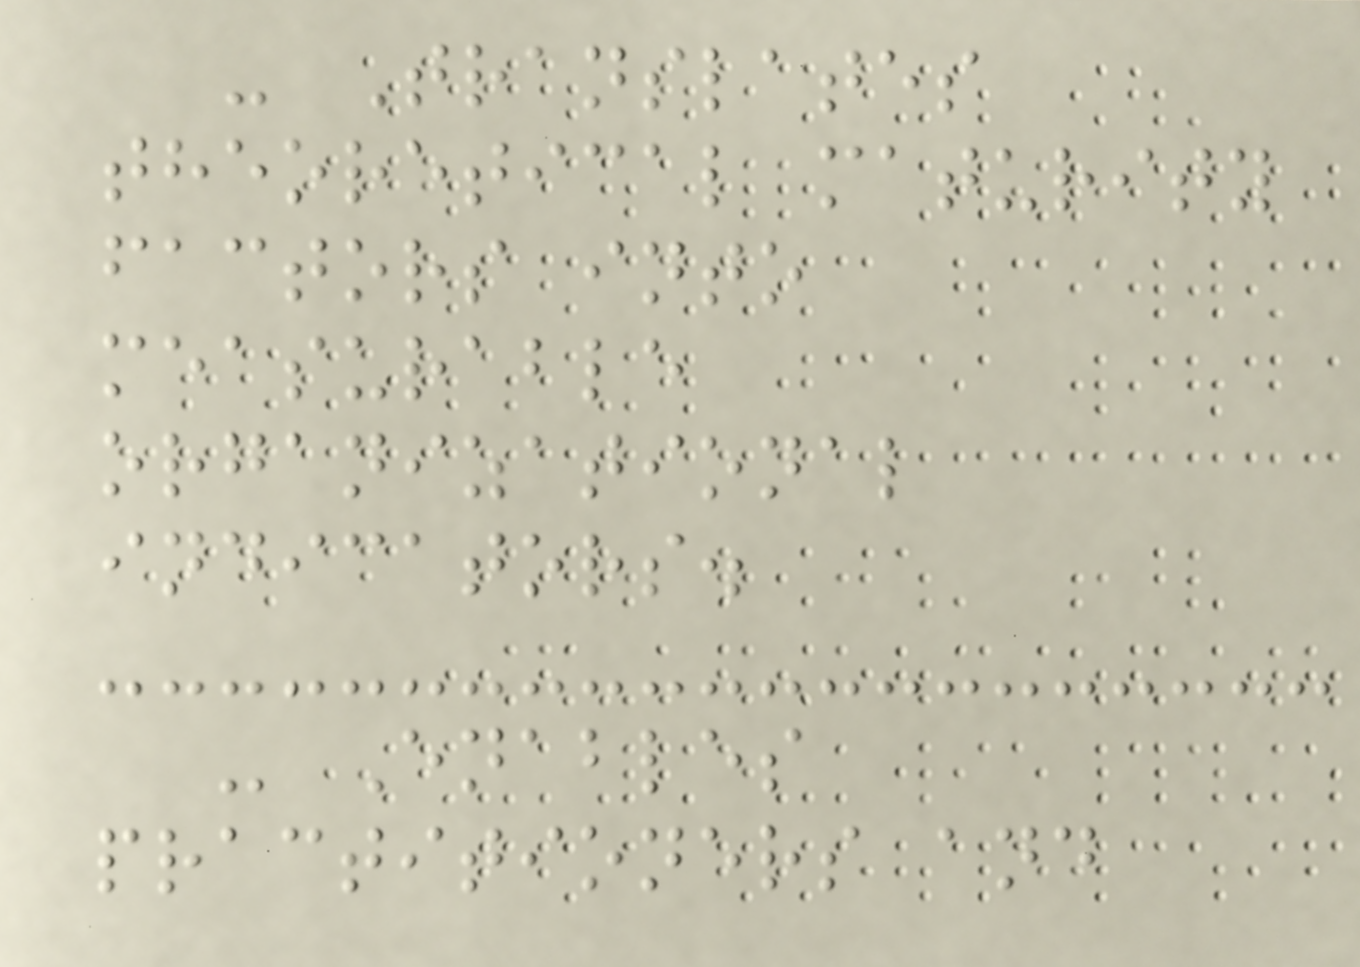- Translates
theoretical maturity
factors into
measurable
organizational
indicators.
- Enables
practitioners and
